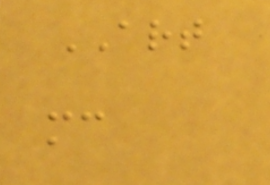ART
mc
